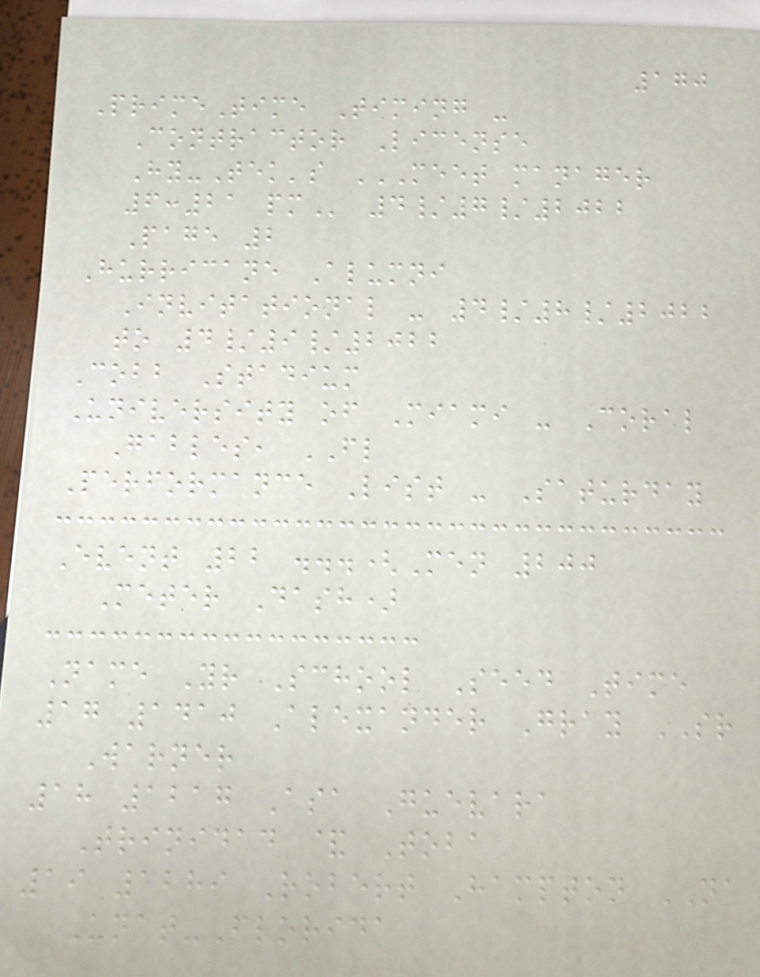170
PrimeTime Timing -
Contractor License
Hy-Tek's MEET MANAGER
6:21 PM 4/7/2022
Page 2
Hurricane Alumni
Invitational - 4/8/2022
to 4/9/2022
Cobb Stadium
University of Miami - Coral
Gables, FL
Performance List - Saturday
Event 22 ...(Men 200
Meter Dash)
Name Yr School Seed Time
17 1410 Alexander Gray SR
Warner
18 1217 Asa Guevara
Trinidad & Toba
19 1289 Robert Hampton NA
Unat-Florida
